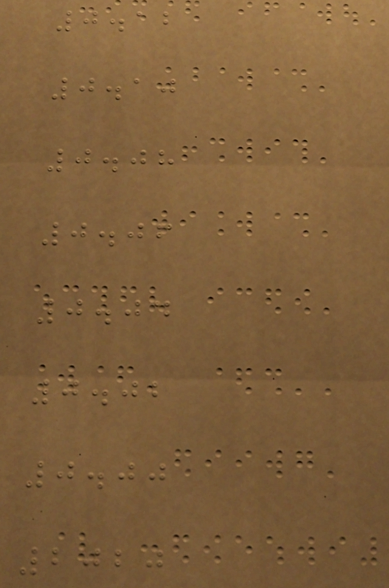0.12
0.10
0.08
0.06
0.04
0.02
0.00
2020
